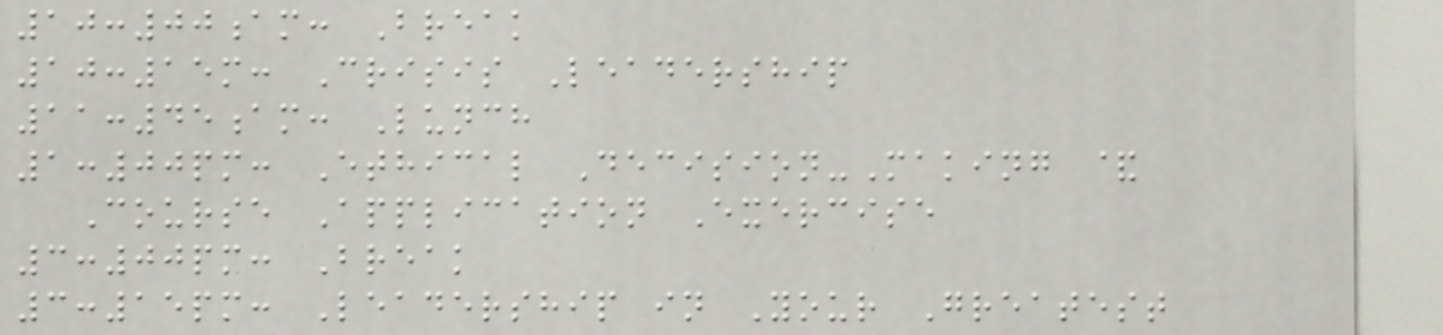10:00am: Break
10:15m: Crisis Leadership
11:45am: Lunch
1:00pm: Ethical Decision-Making &
Course Application Exercise
3:00pm: Break
3:15pm: Leadership in Your Greatest
